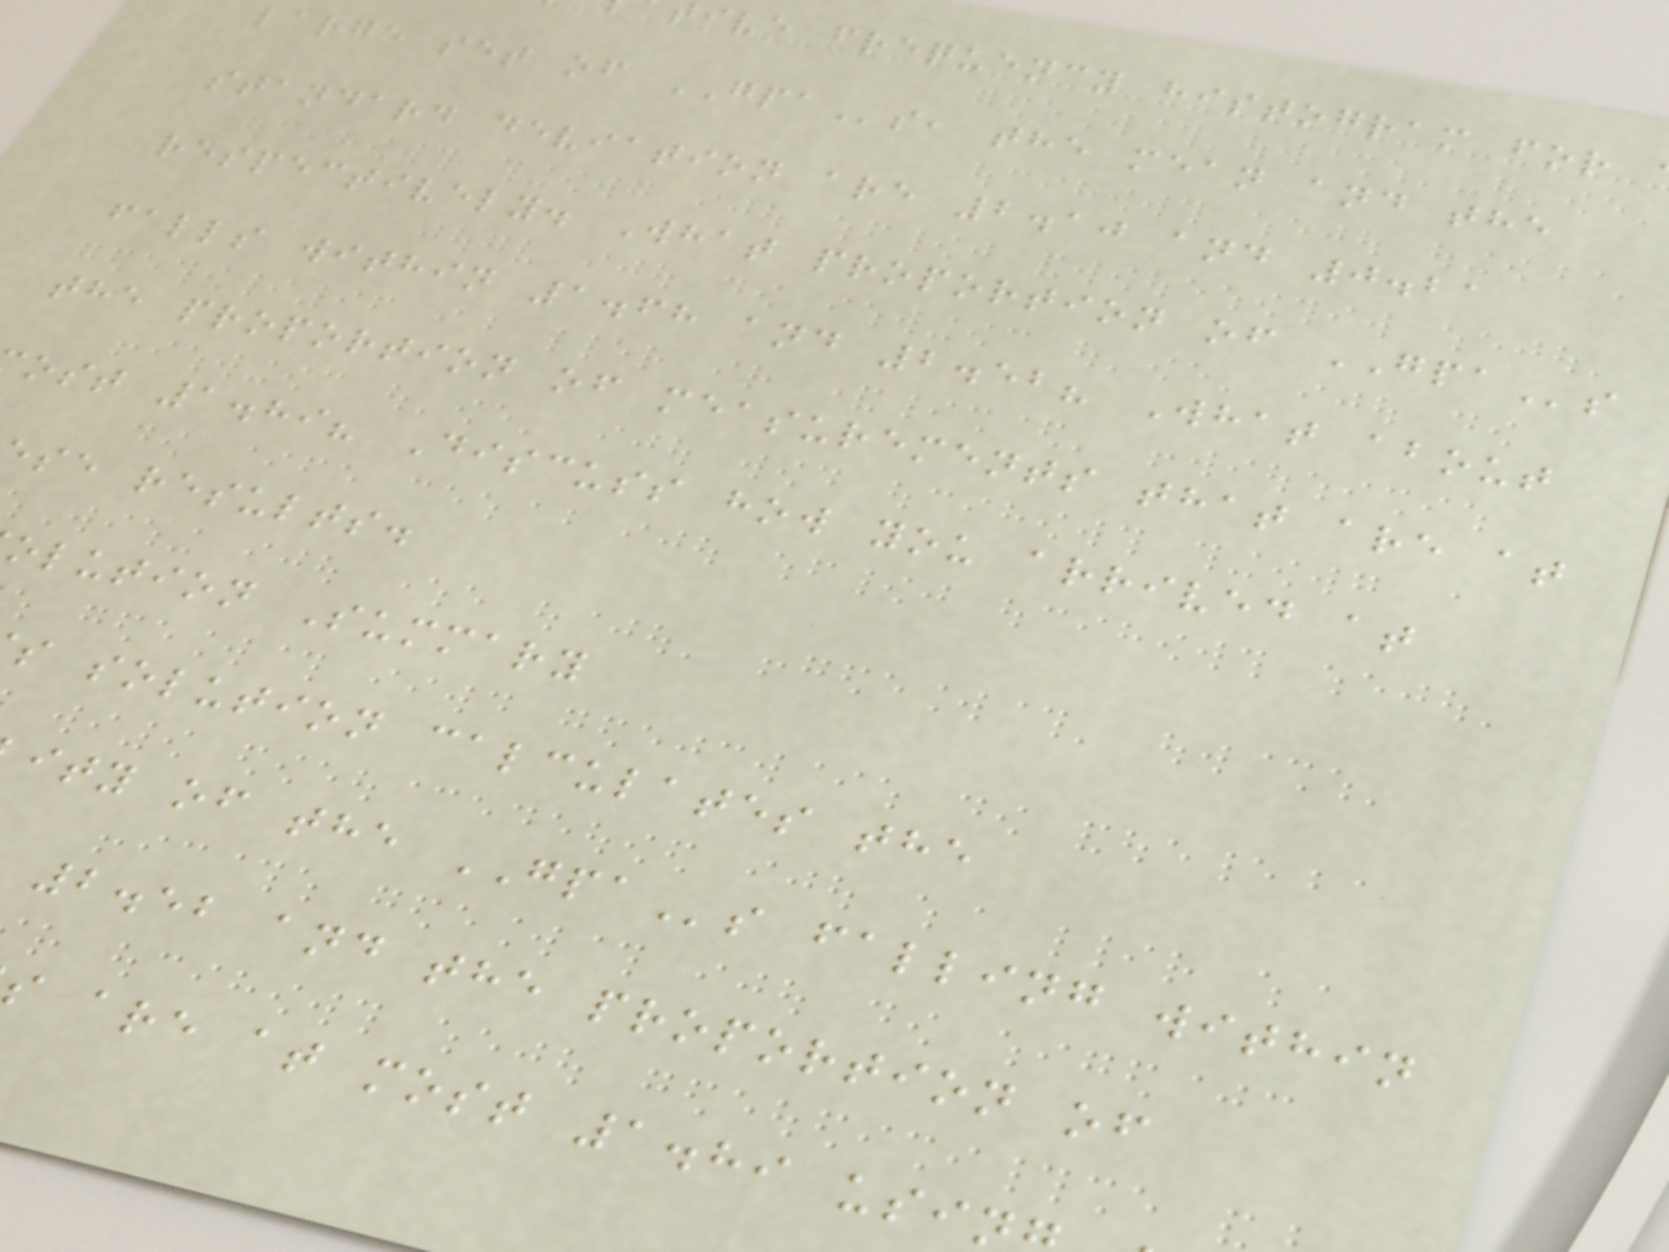ive frequency histogram for
large set of GPAs, the mean and the
standard deviation are 2.10 and 0.21
respectively. What proportion of GPAs
falls within 1.68 and 2.52? What about
the proportion of measurements that are at
ost 1.89? Discuss how you arrived at
se results.
olution Summary
s solution calculates the
ity of the GPAs falling within
2.52 and the proportion of
s are at most 1.89 usin
